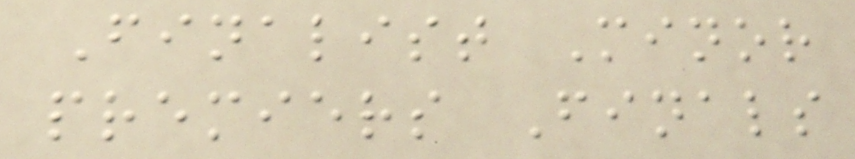Finalist Minor
premiers Finals
